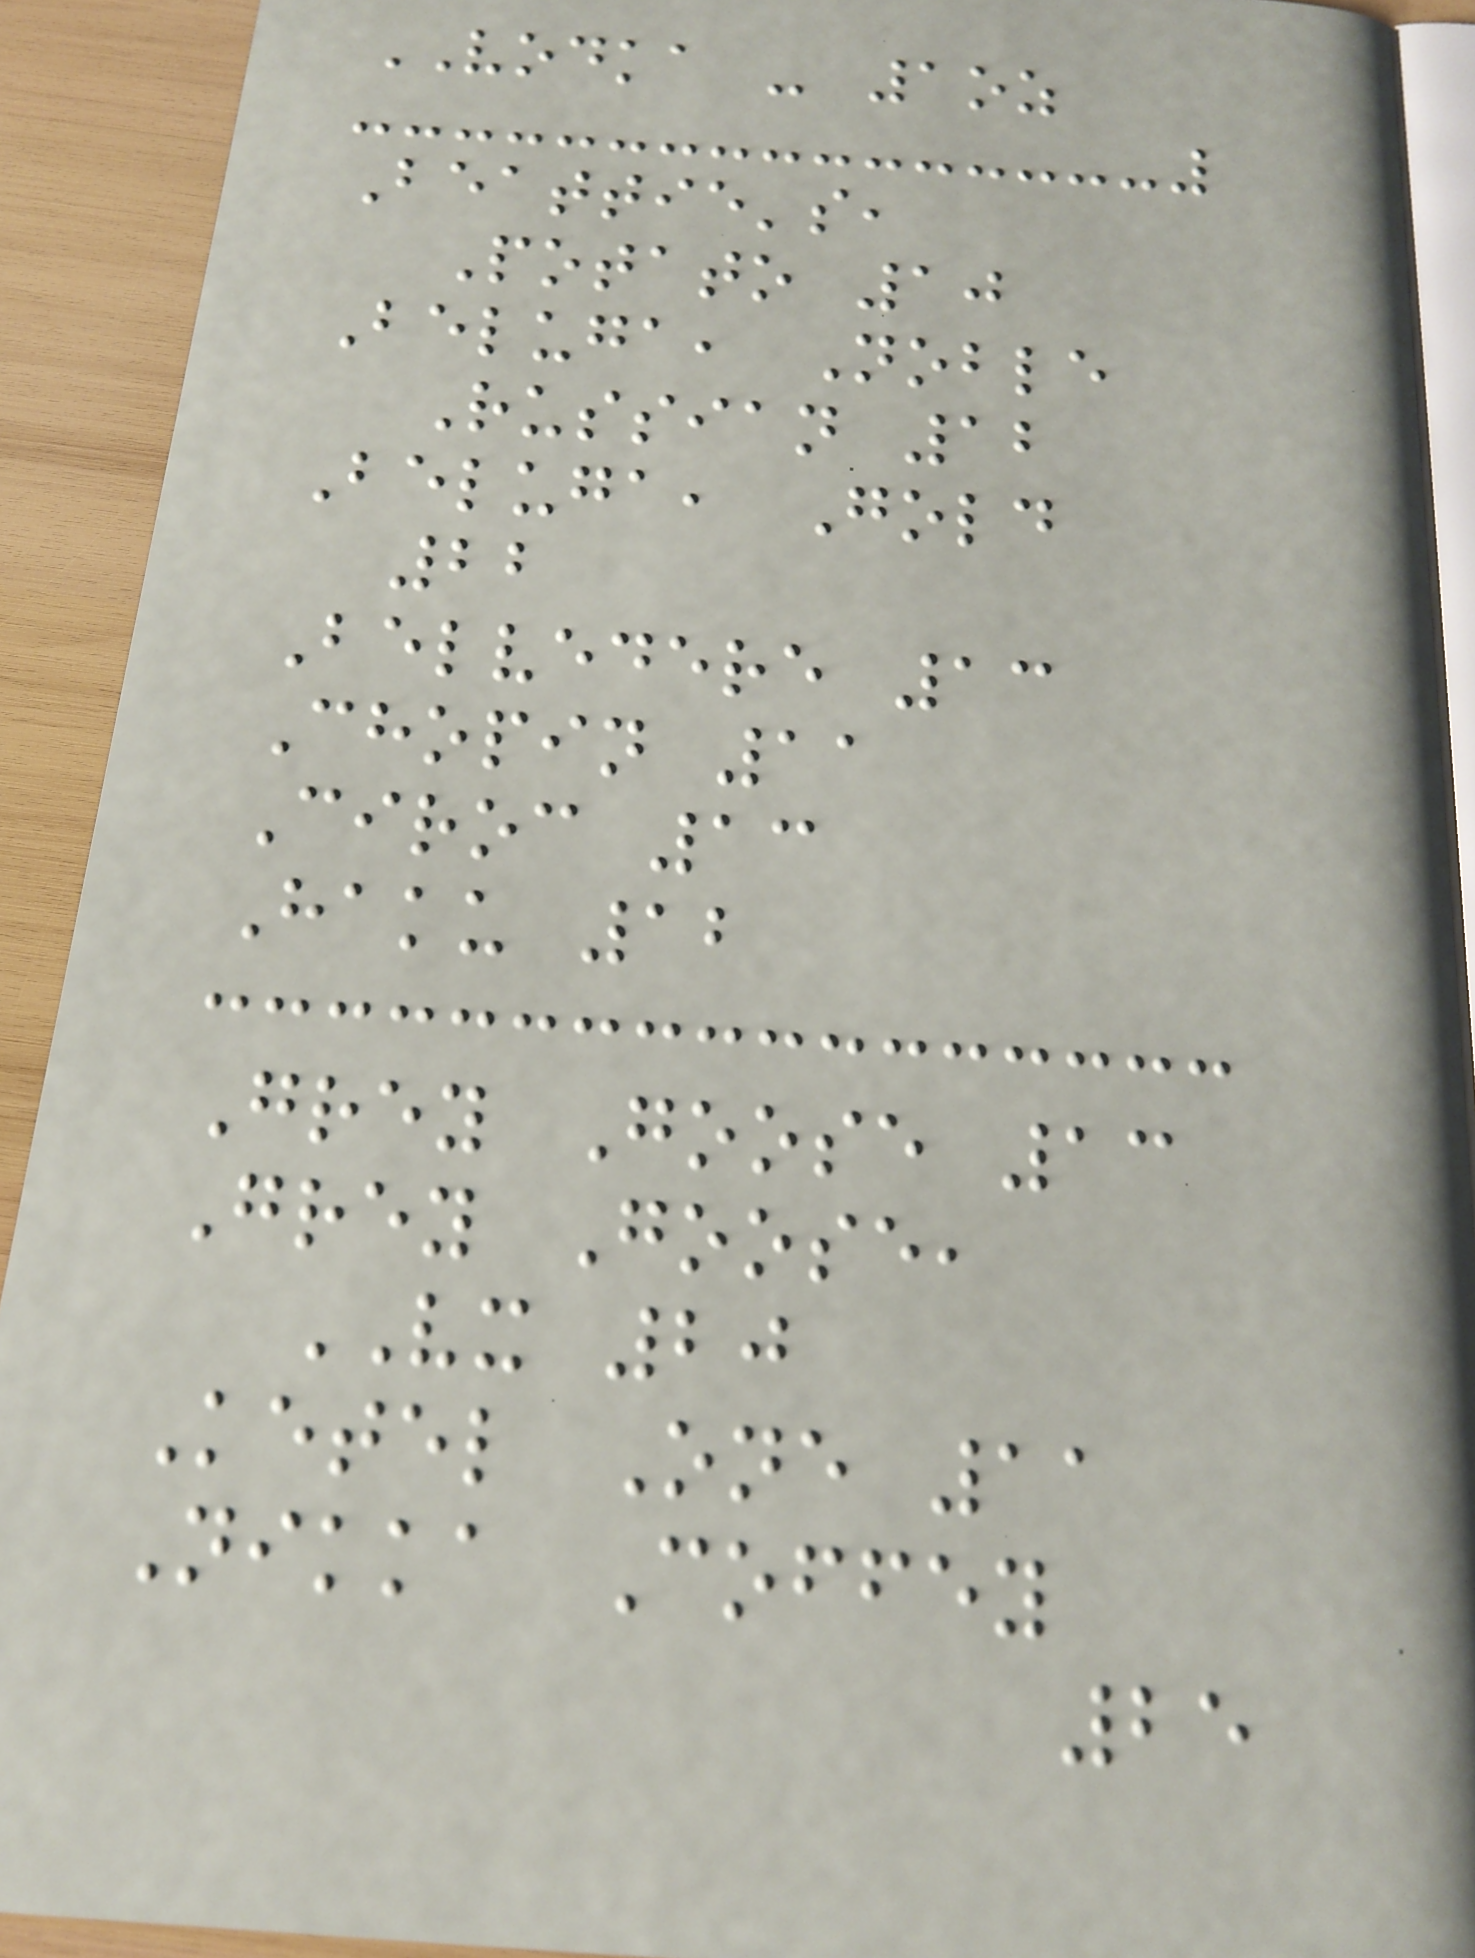VODKA - 1oz
Beattie's,
Potato 10
Beluga, Noble
Russian 12
Beluga, Gold
22
Belvedere 13
Chopin 11
Ciroc 13
Haku 12
Grey Goose 13
Grey Goose,
VX 20
Ketel One 11
Nikka Coffey
25
